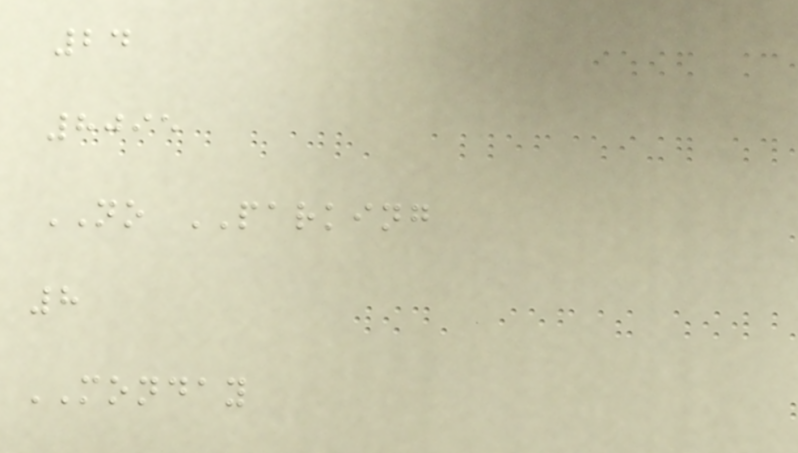24
8095
NO PARKING
8
MONDAY
